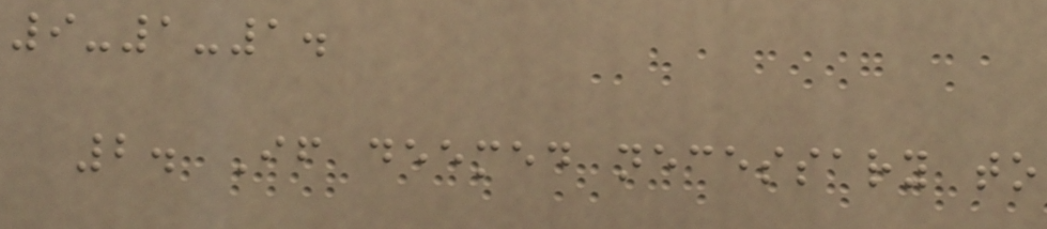9-1-1.
2. If deemed necessary to
